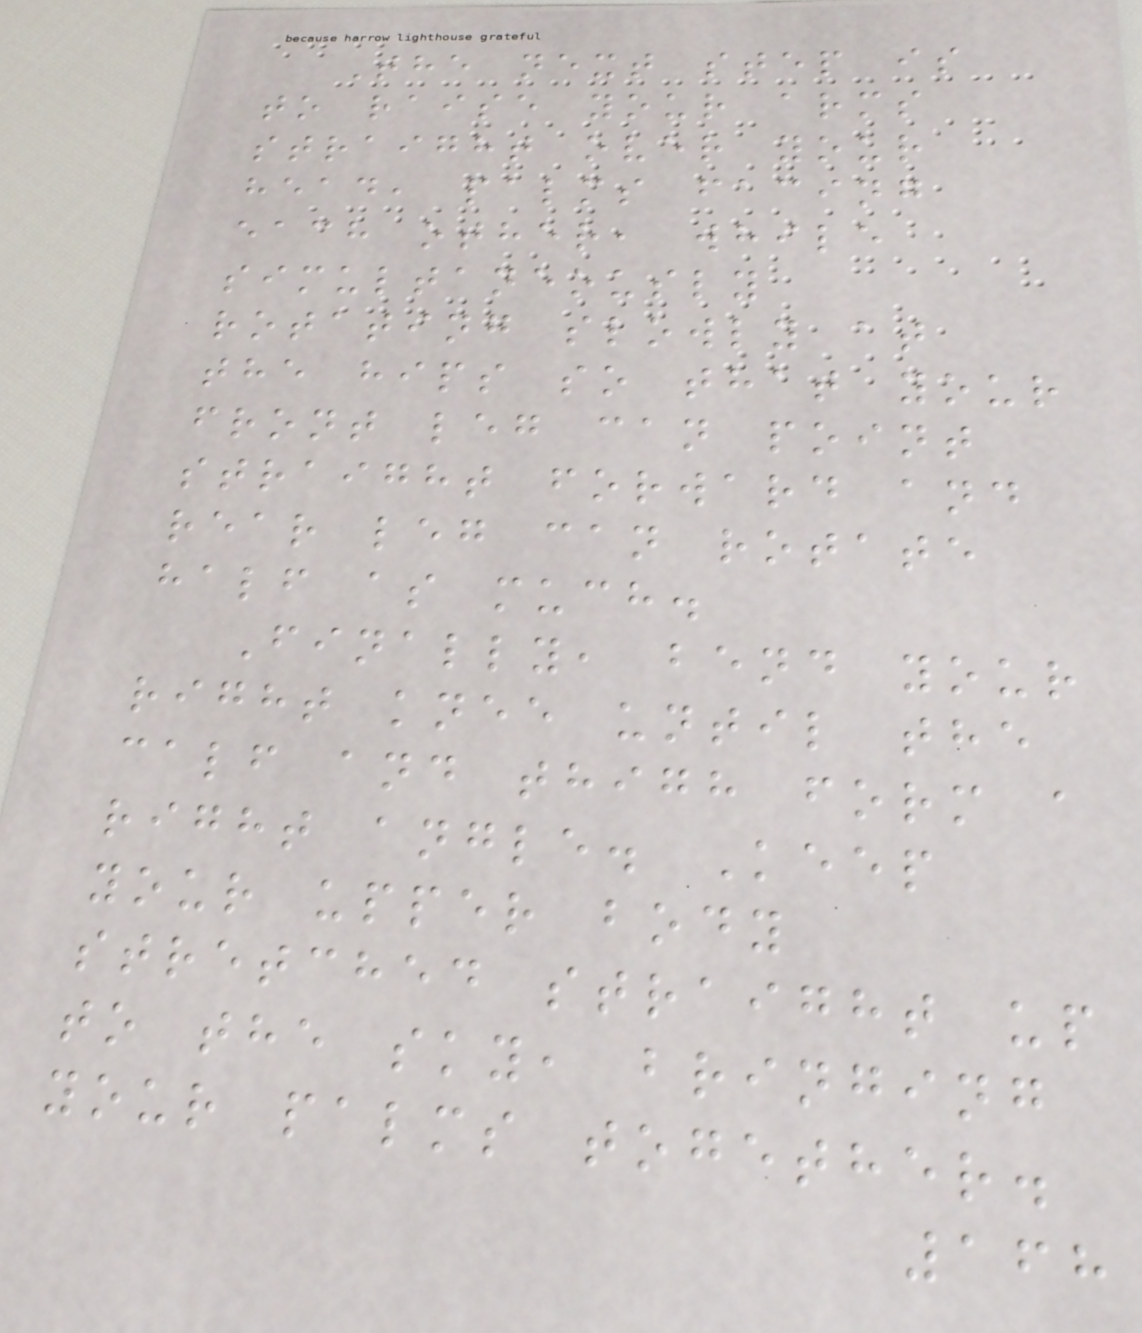The next step is
to raise your arms
straight over your
head, palms facing
each other, while
simultaneously
rotating slowly at
the hips so that your
front leg can point
straight forward and
rear leg can rotate
half as much.
Finally, bend your
right knee until the
calf and thigh form a
right angle. Keep
your upper body
stretched straight up
to the sky, bringing
your palms together.
168
